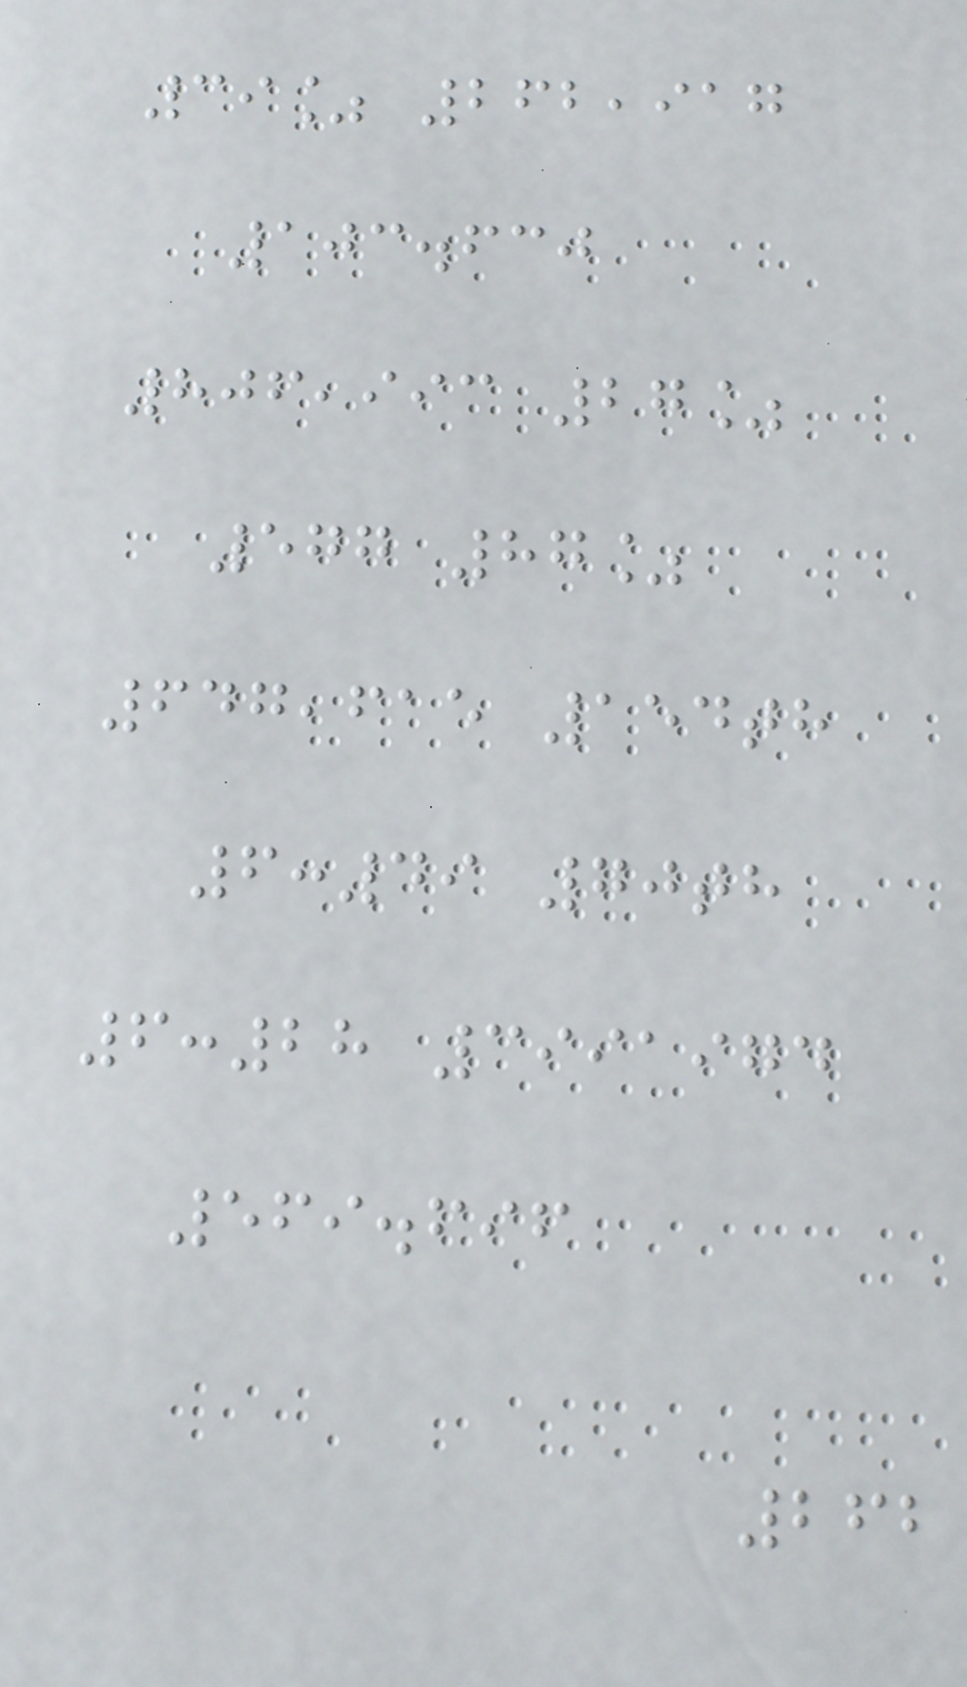39% 262,917
103.630
806,993 27%
577 87%
647,615 154th
6:49 70th
6:28 3991974
569.696
262
